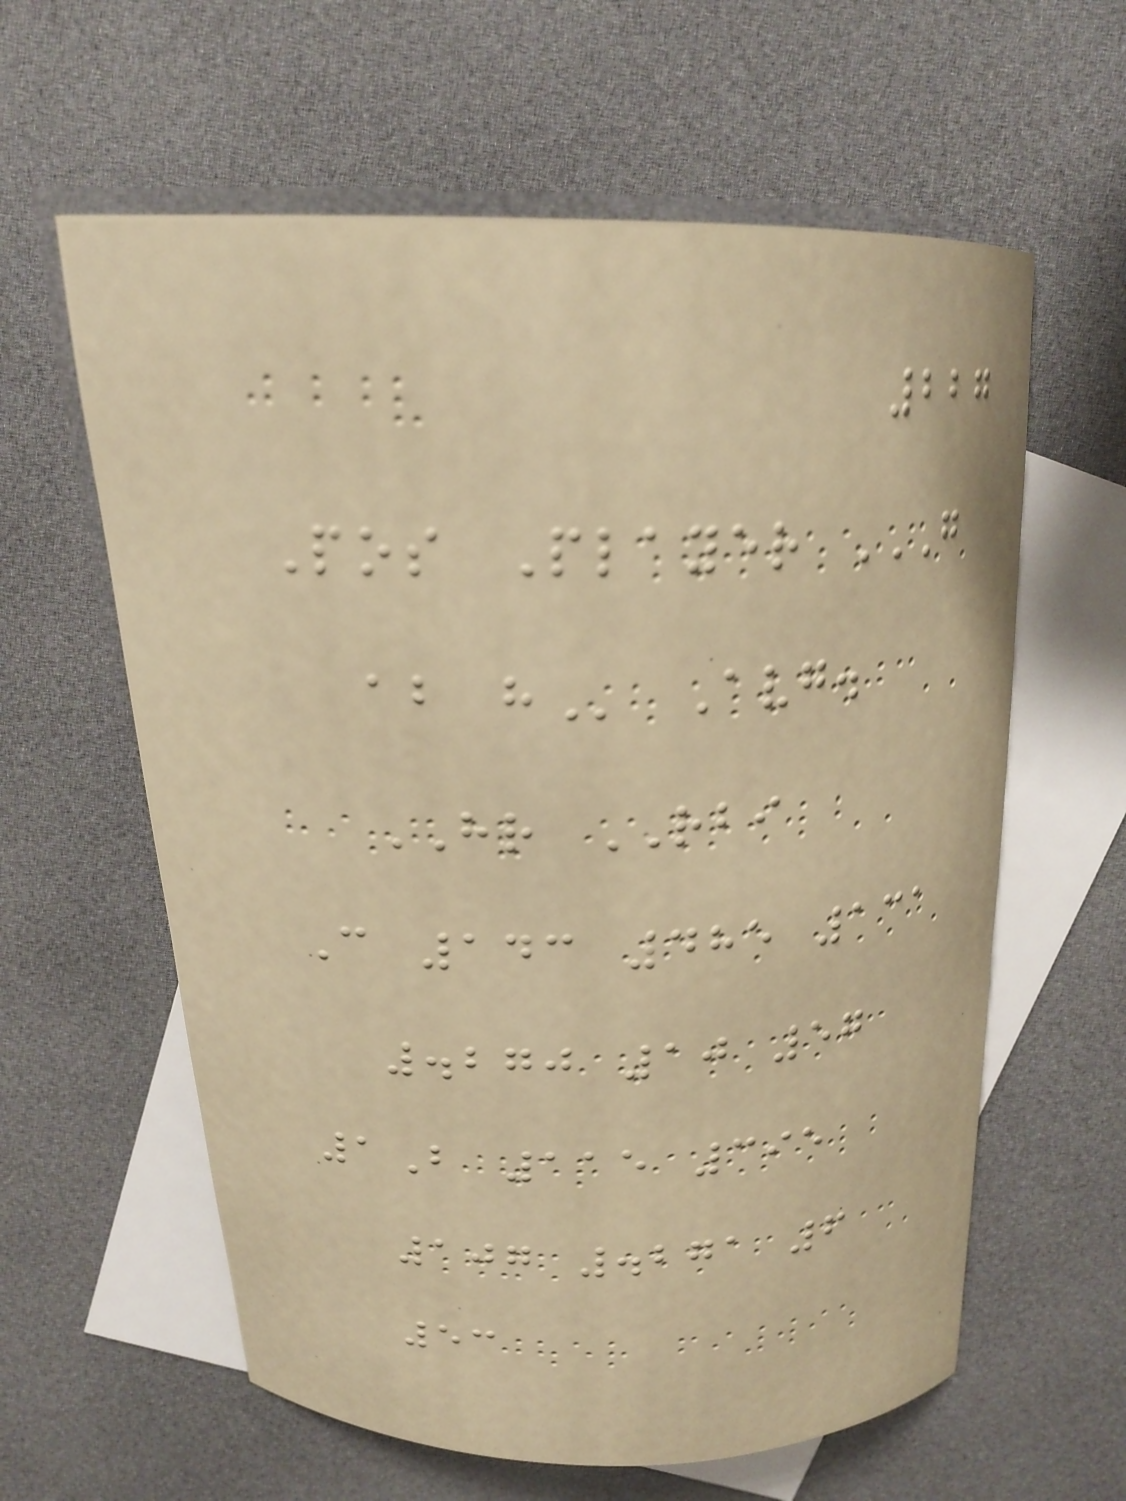227
Pos Player G
AB H Avg.
HR RBI
C 143 485 131
.270 10 57
1B 115 395
107 .271 6
53
